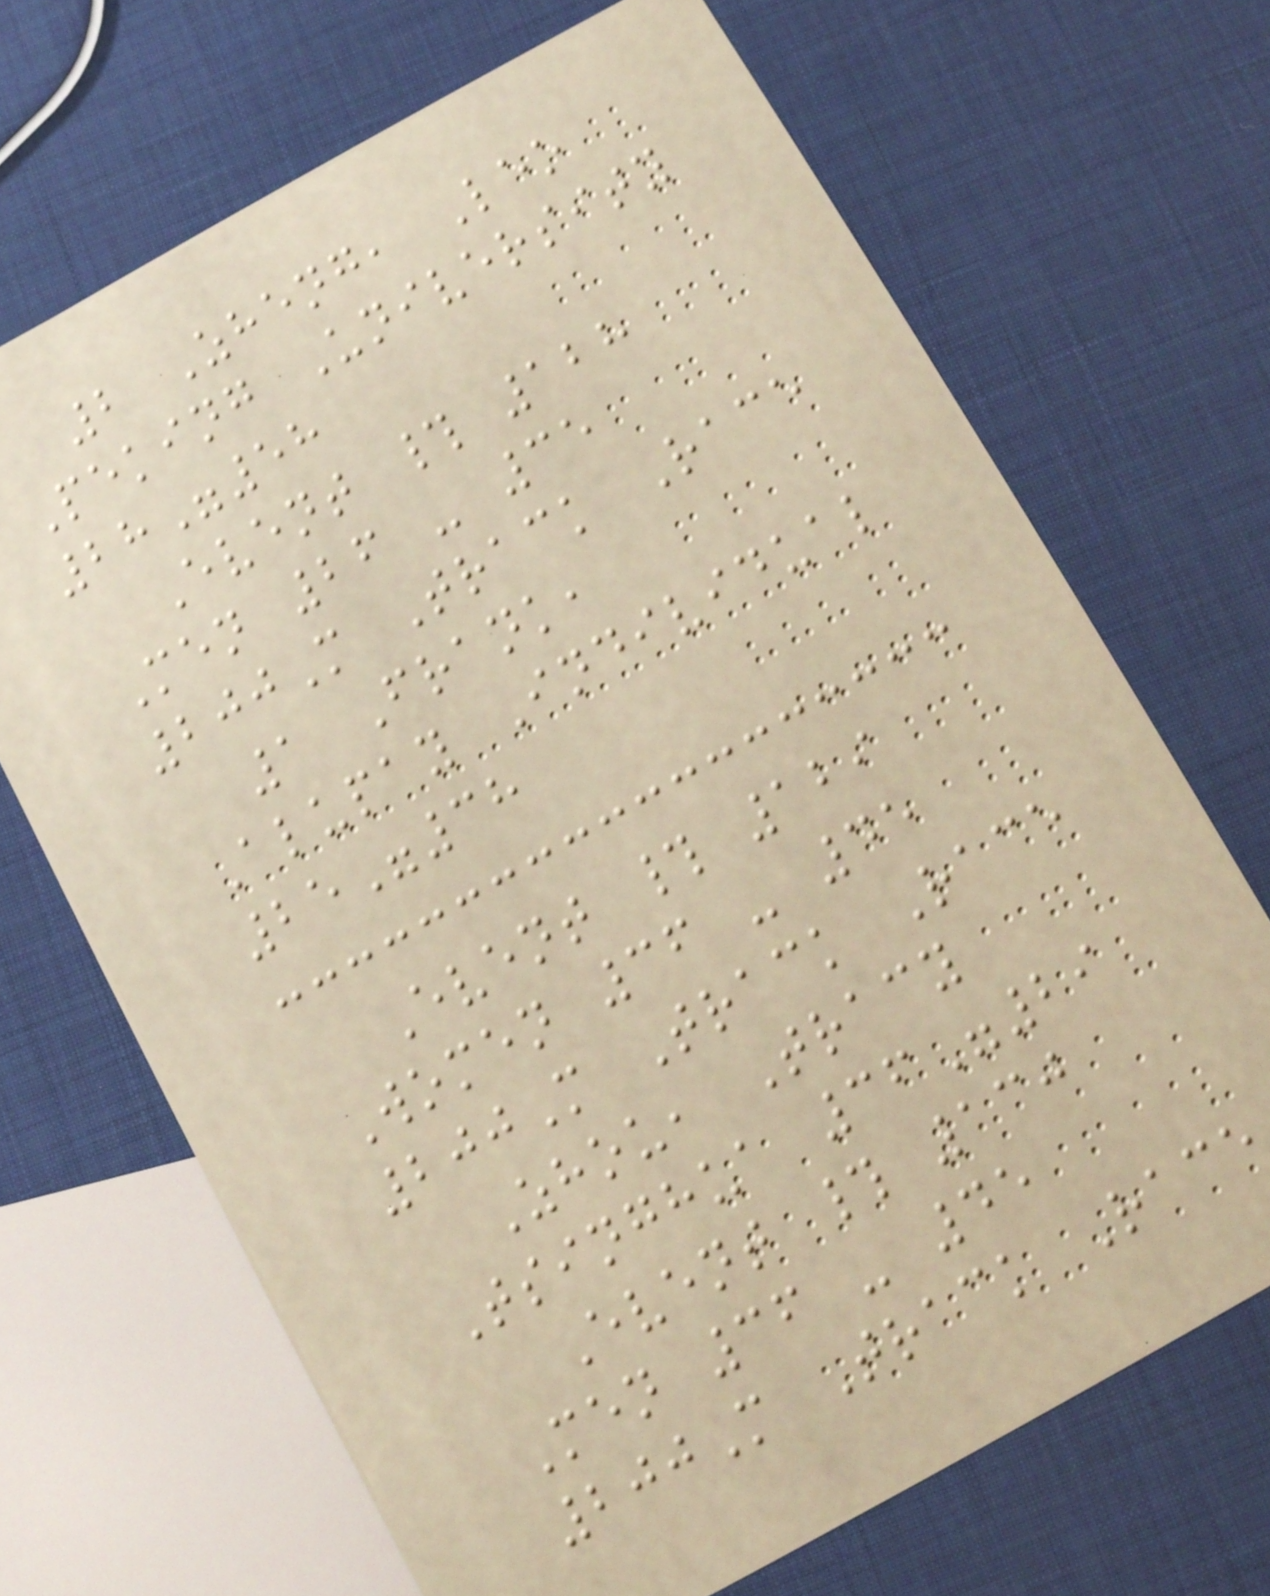2 Zheng, Leo
Peking University
28"58
Event # 128
Men 26 - 35
200M Track Race
1 Frank,
Alupay Individual
25"38
Event # 129
Women 36 - 45
200M Track Race
Zhou, Tracy
Tsinghua 36"29
Event # 130
Men 36 - 45
200M Track Race
